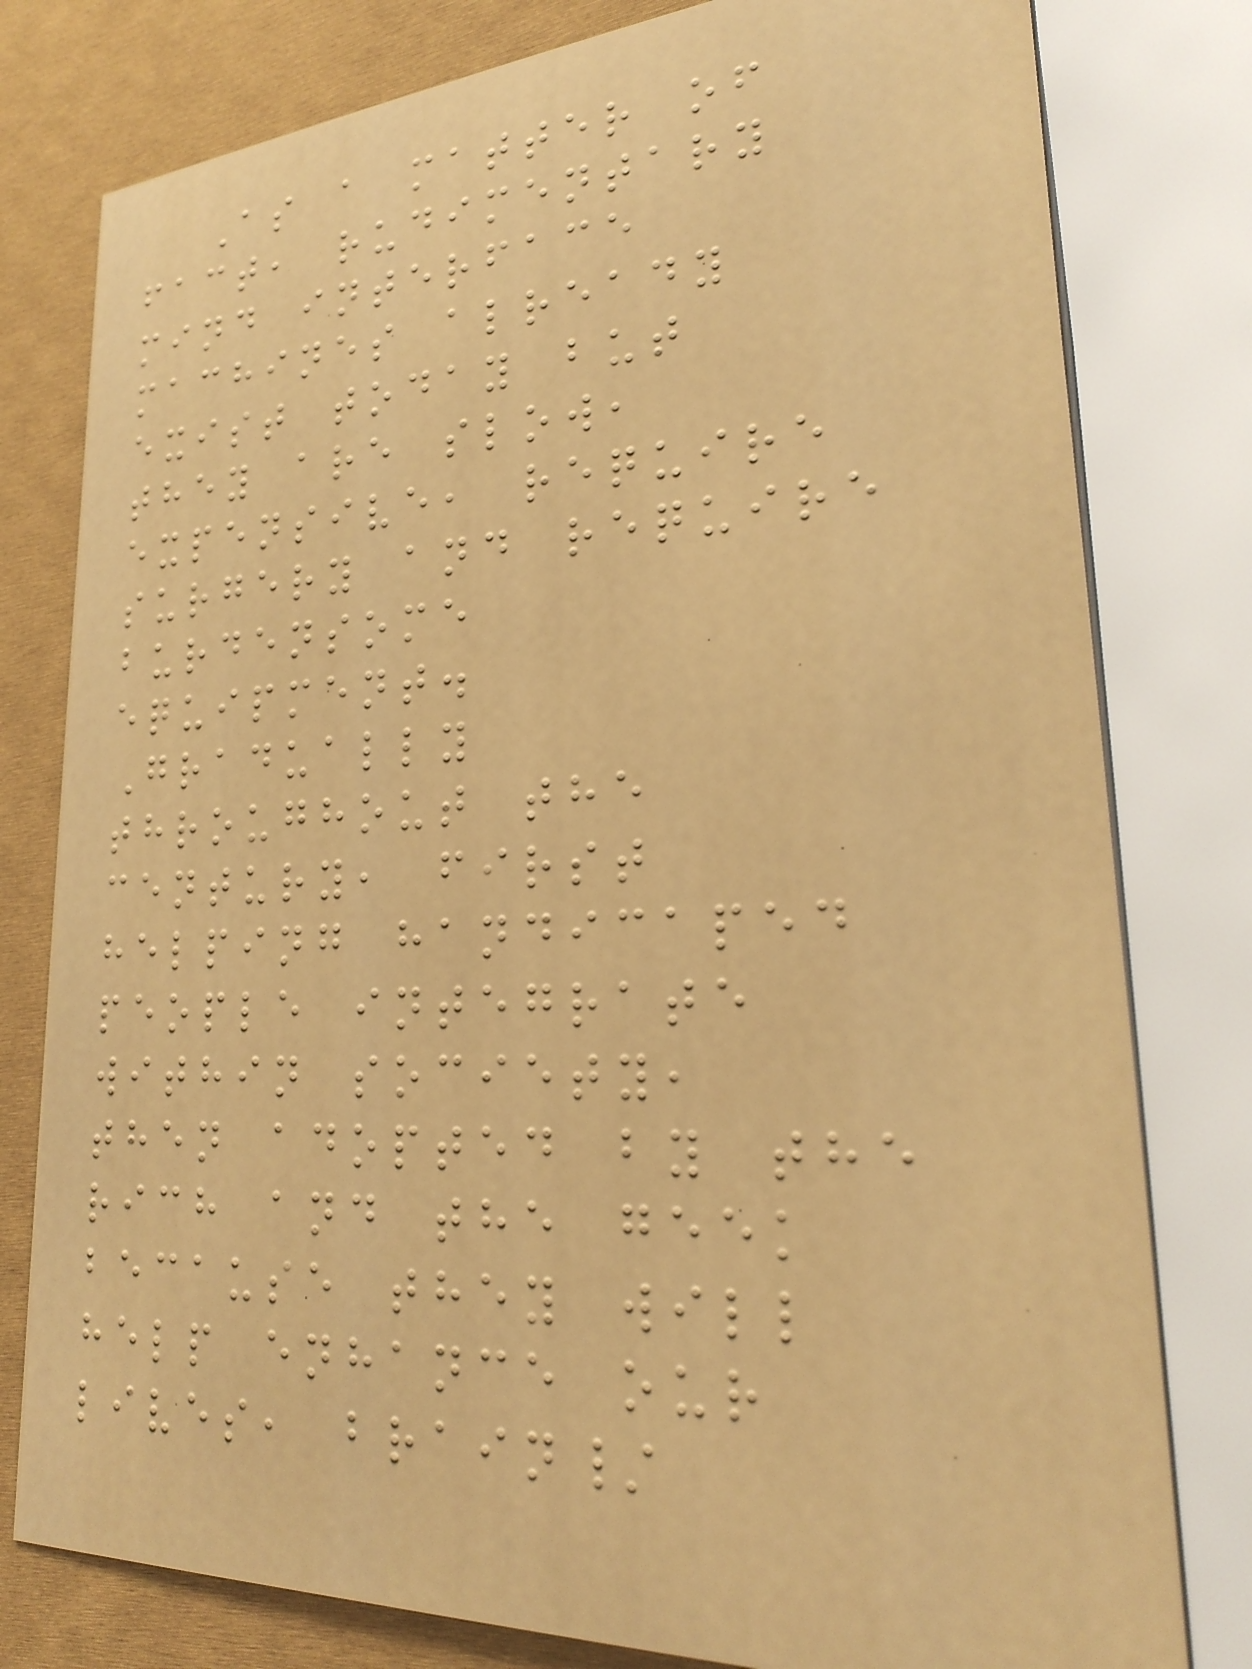As a matter of
fact, rudimentary
mind interface
machines already
exist today but
they are slow,
expensive, require
surgery and require
burdensome
equipment.
Gradually
throughout the
century, first
helping handicaped
people integrate
within society,
then adopted by the
rich and the geek
because they will
help enhance our
lives, brain/
